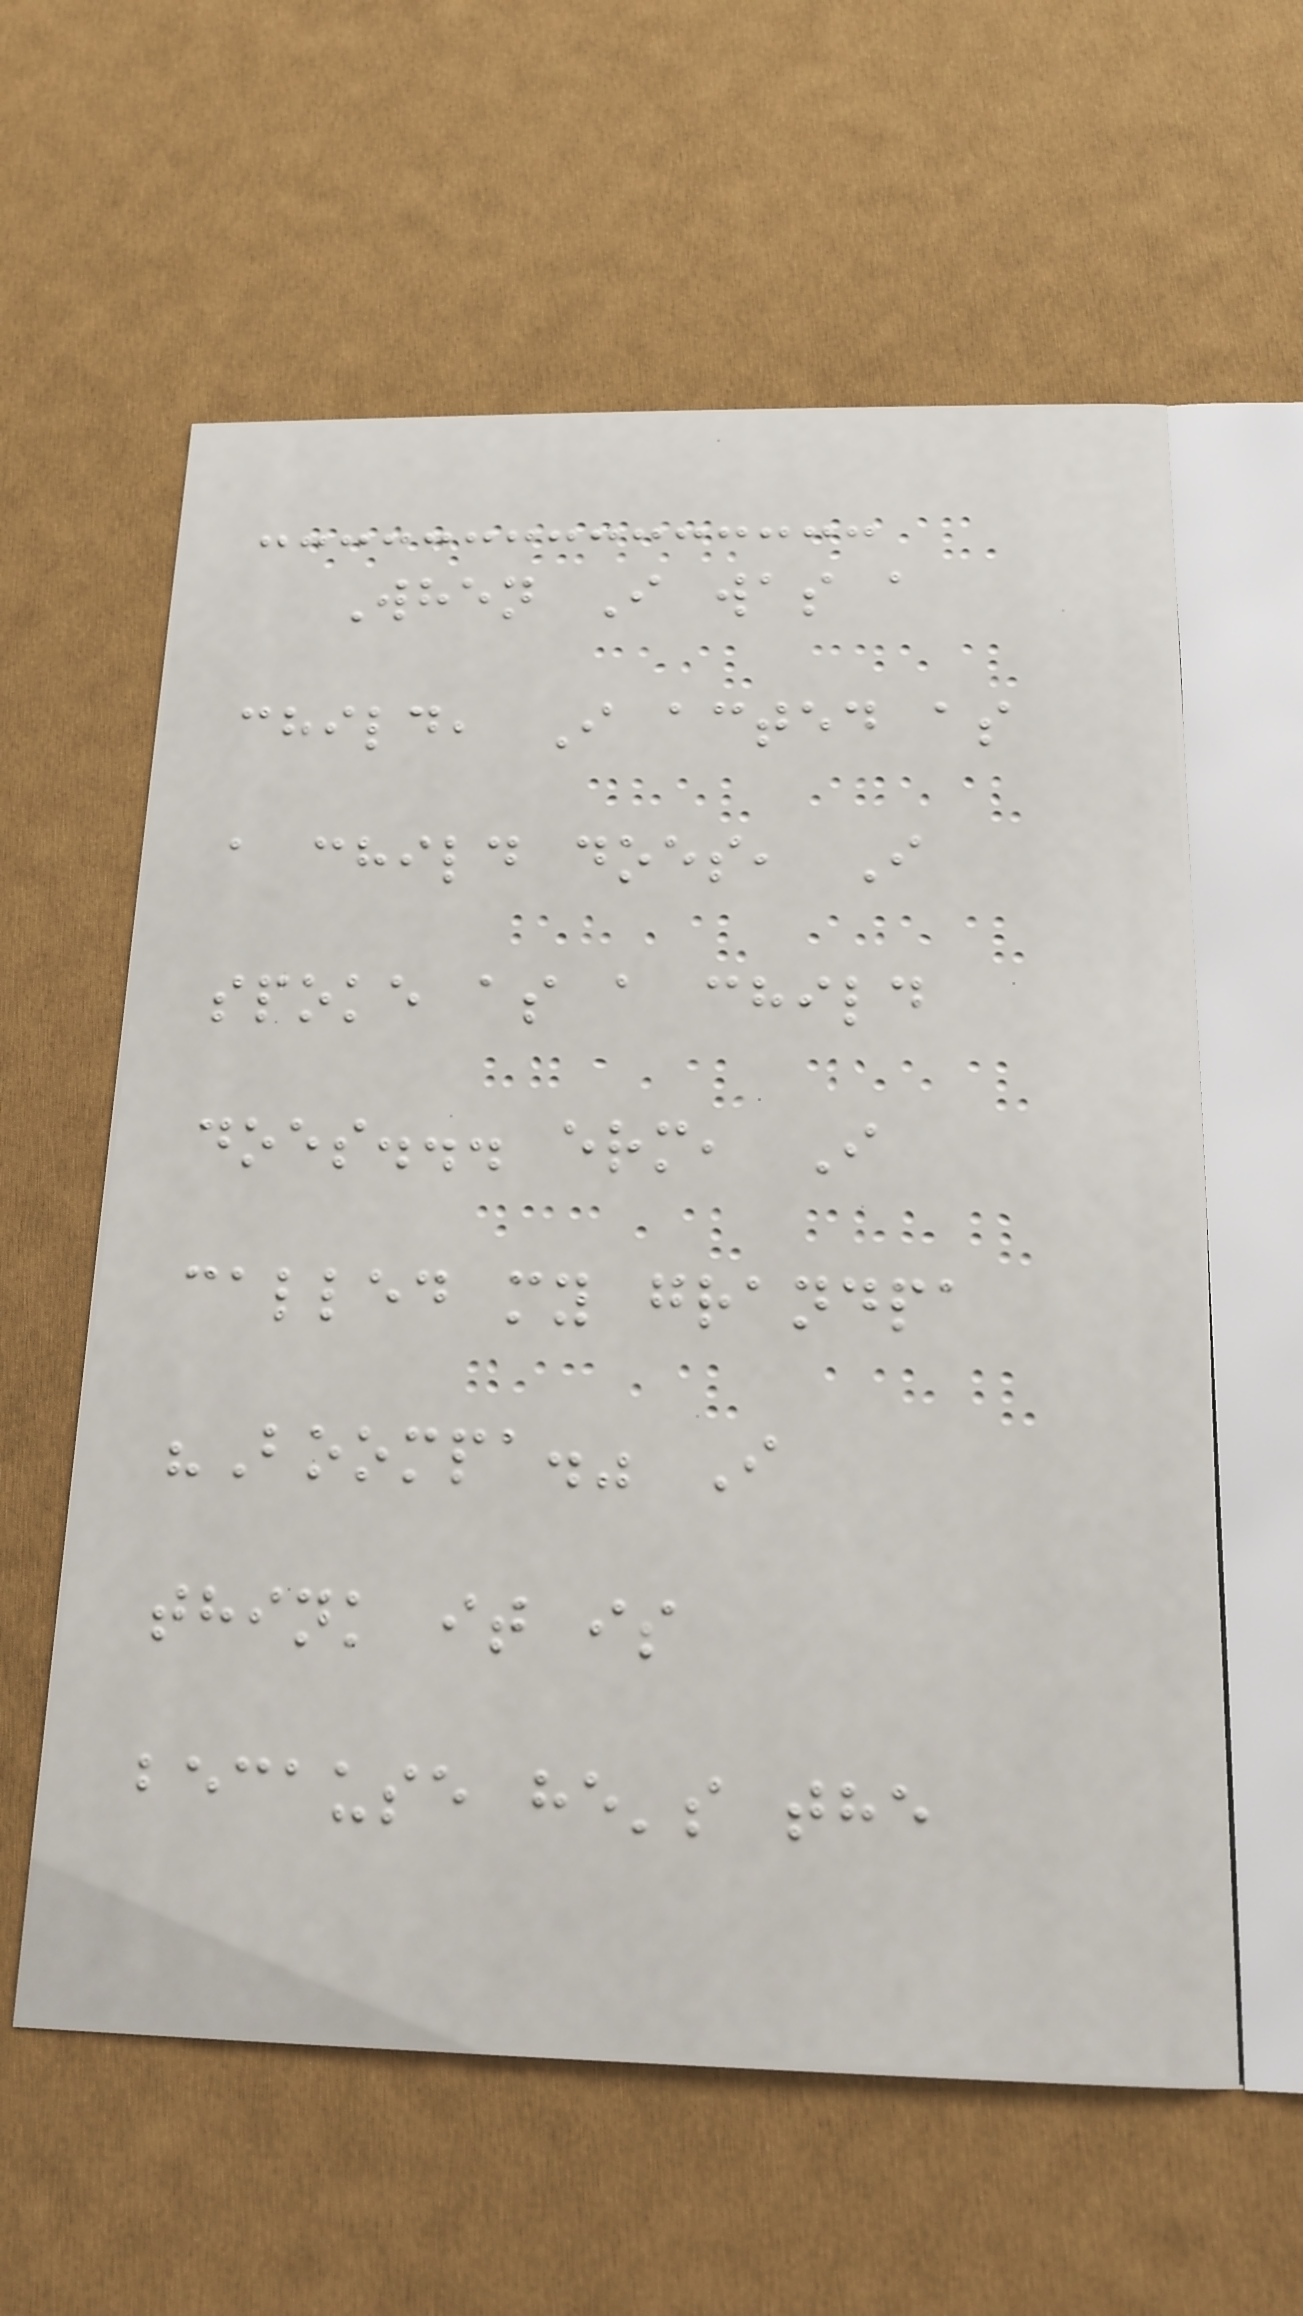When I was a
child, I acted as
a child does, I
spoke as a child
does... erm, I
called my grandpa
"Boompa." I
think it is
because he's the
